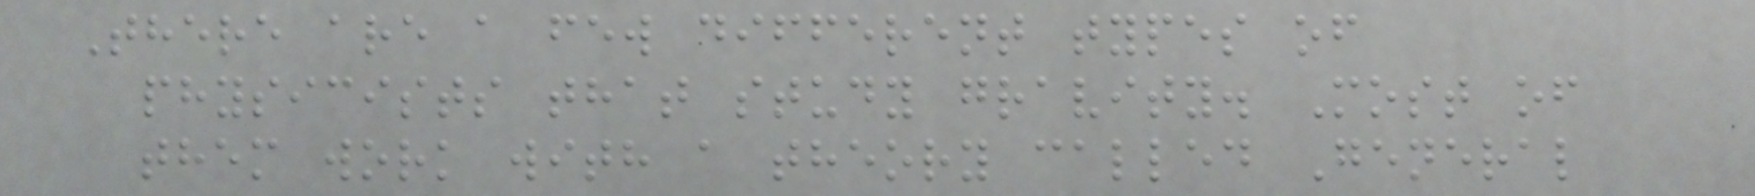There are a few different types of
physicists that study gravity. Most of
them work with a theory called General
